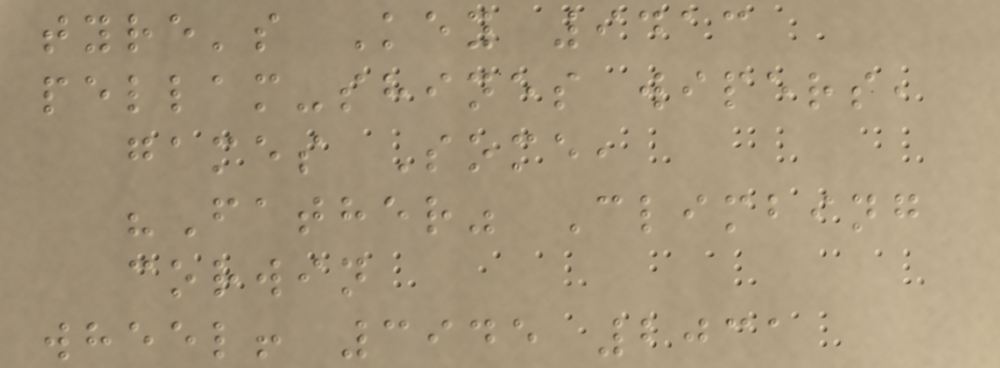tyre's Key 9413
pellam-shines wipers,
games Some,
"Father" Climbing
corwin
wheel! 3945 2031
